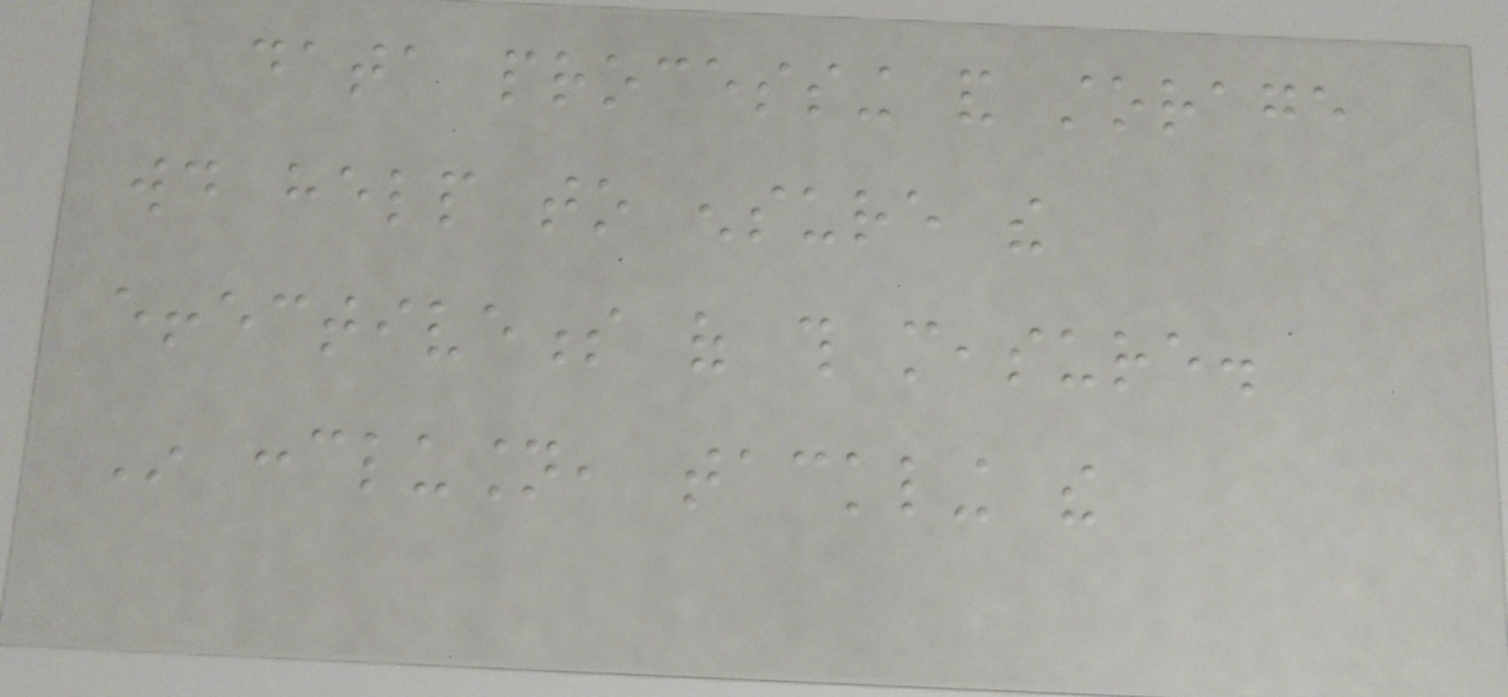data processing and storage
would help to ensure the
effectiveness of this measure.
In conclusion, tackling the
